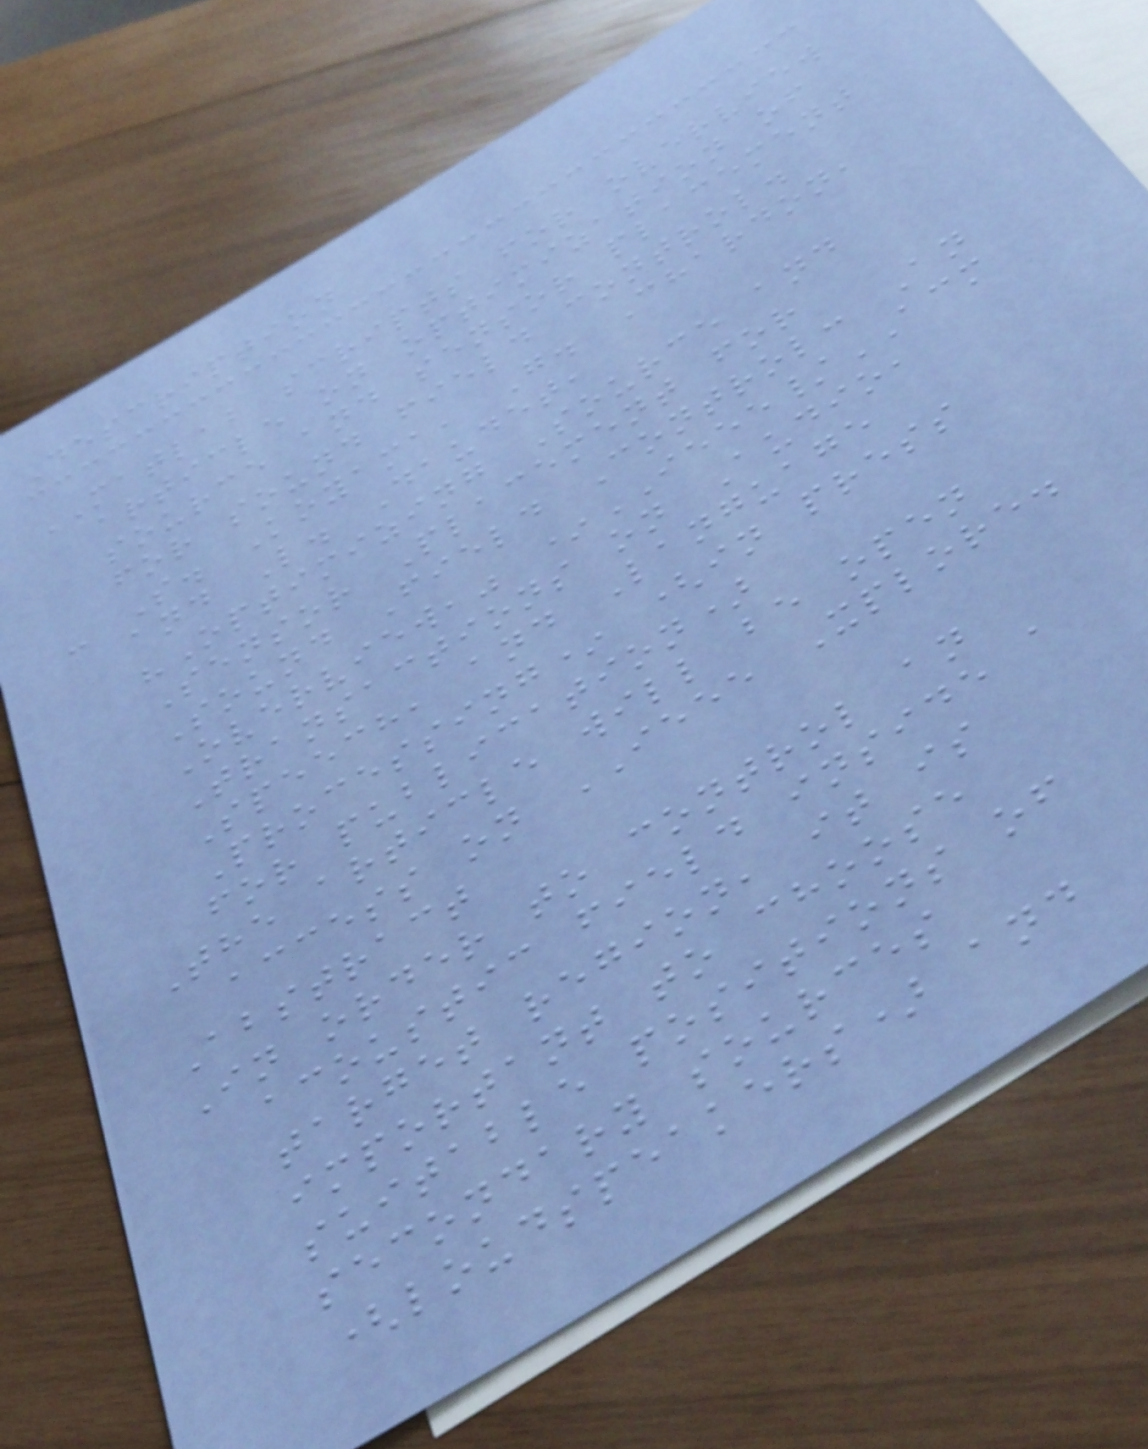Description
MATLAB scripts for overview
article on optimization of
source and sensor placement
for sound field control.
- S. Koyama, G. Chardon,
and L. Daudet,
"Optimizing Source and
Sensor Placement for
Sound Field Control: An
Overview," *IEEE/ACM
Transactions on Audio,
Speech, and Language
Processing* (in press
for publication)
The article will be open
access on IEEE Xplore.
Abstract
In order to control an
acoustic field inside a
target region, it is
important to choose
suitable positions of
secondary sources
(loudspeakers) and
